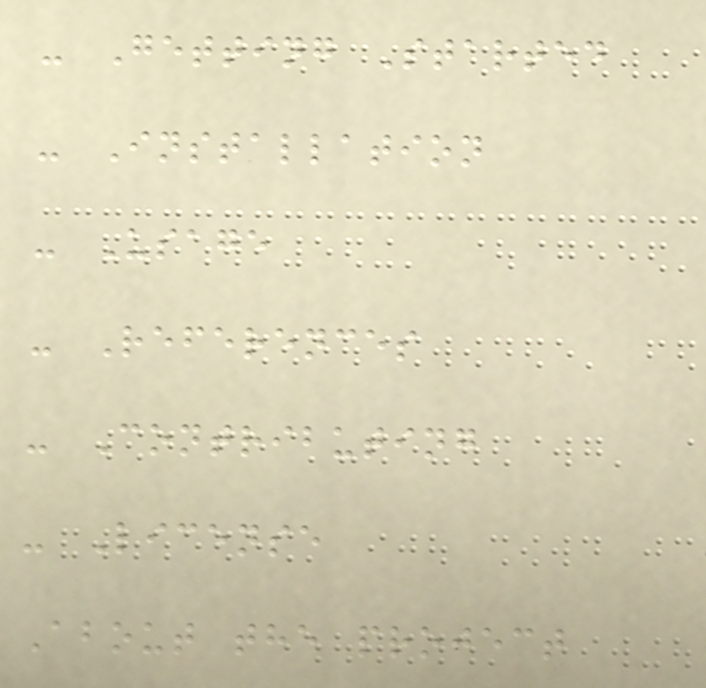- Getting Started
- Installation
- Usage
- References
- Contributing
- License
About the project
